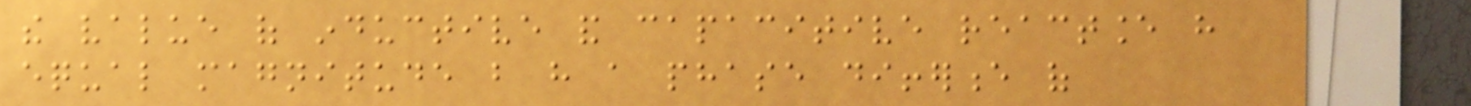the value of inductive and capacitive reactance have
equal magnitude but have a phase difference of
